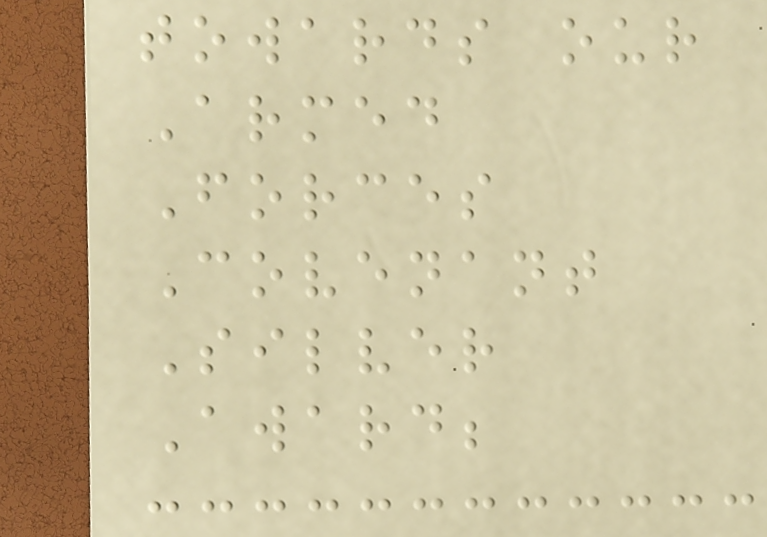towards our
Armed
Forces
Covenant
Silver
Award;
